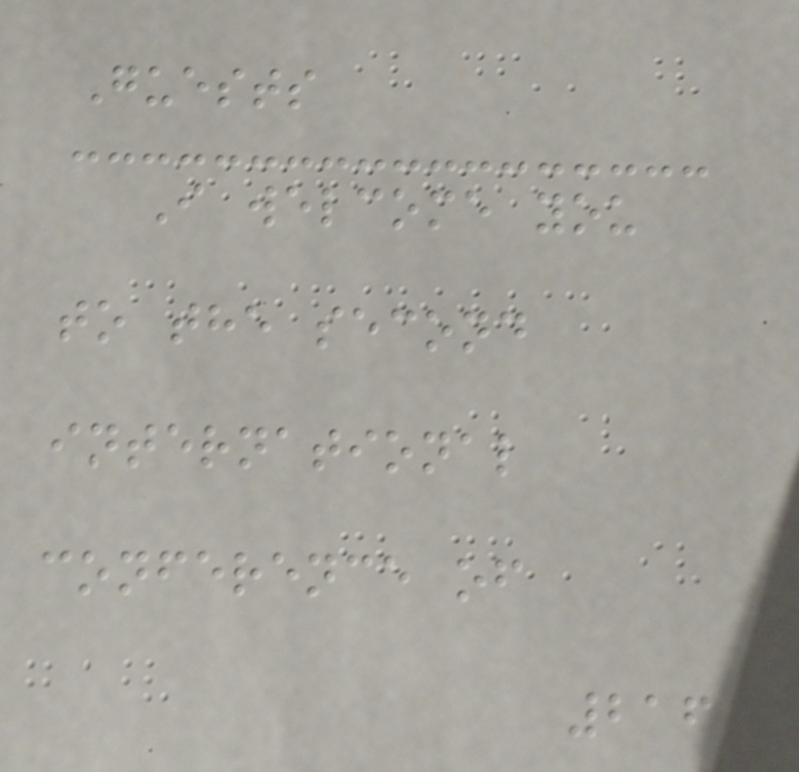Guests
I welcome you
to the second
international
conference of
216
